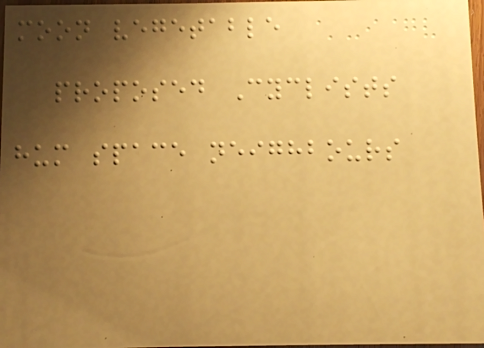moon vegetable
proposed Cyclists
hum space neighbours
